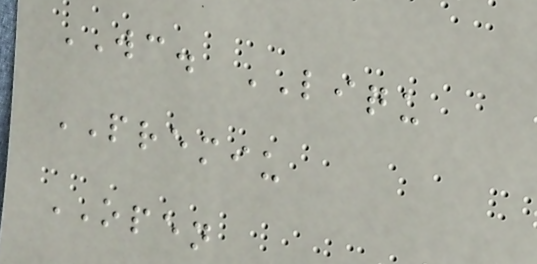WC. LIQU
PREMIU
OPEN
